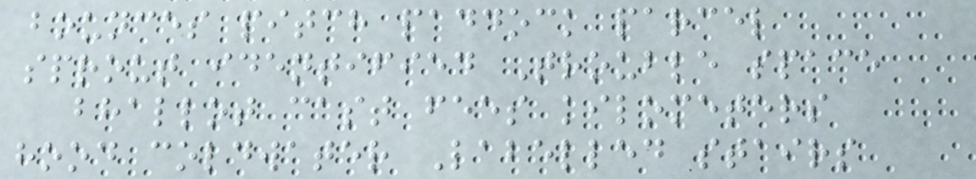bounces pitch paddock parcel
sprout identified Trouble space
bhallot cast fees kilometers
hood coldwater Labelled stairs
